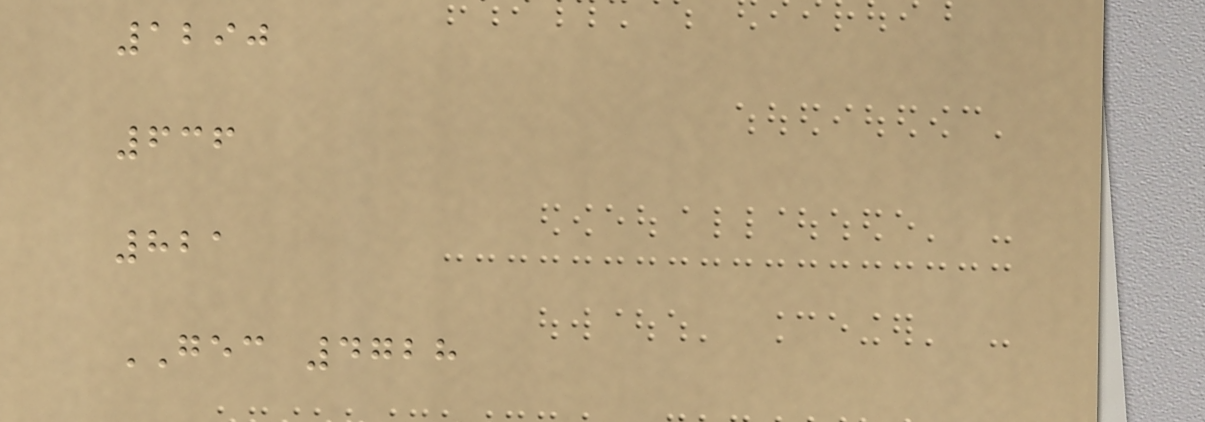1290
636
821
GEC 4728
